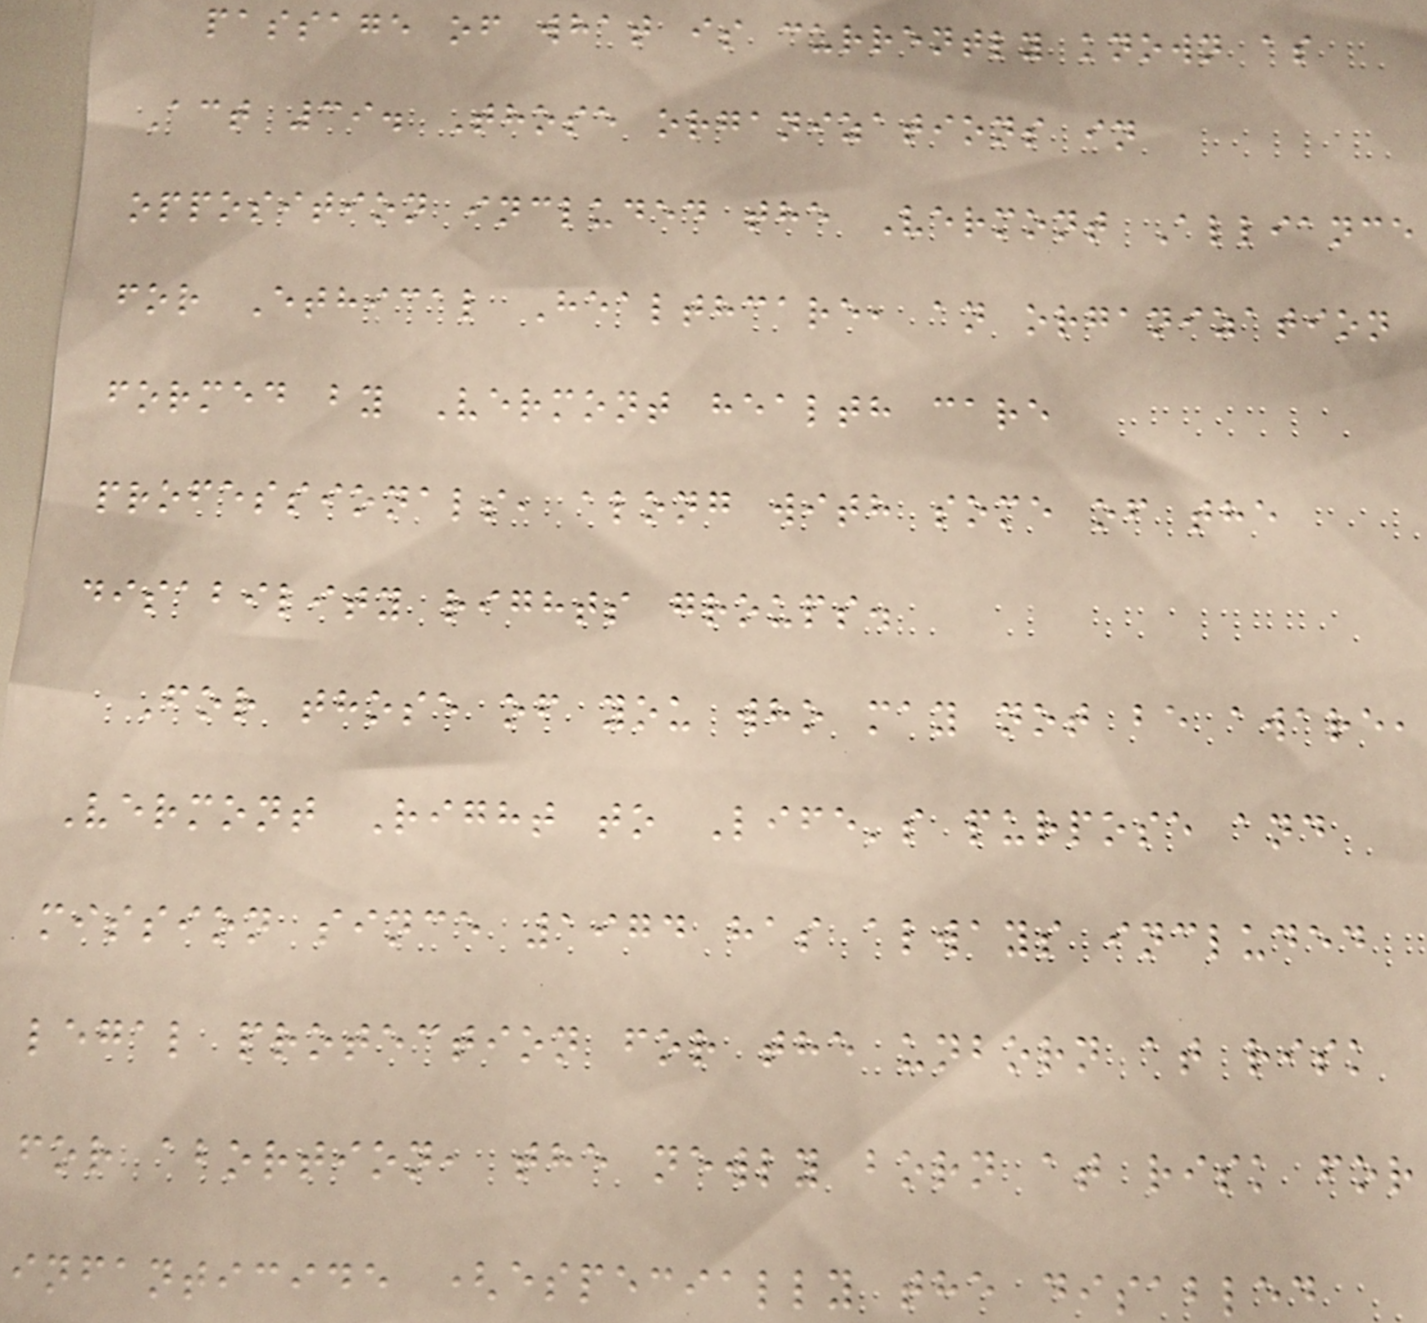passage of what is currently known as
Act 39. Those organizations in
opposition included the Vermont Alliance
for Ethical Healthcare, an organization
formed by Vermont health care
professionals, along with some of the
disability rights groups.
For those of you who may not be aware,
Vermont Right to Life's purpose and
mission since 1974 has always included
legal protection for the unborn at risk
for abortion, the newly born at risk for
infanticide (especially the disabled
